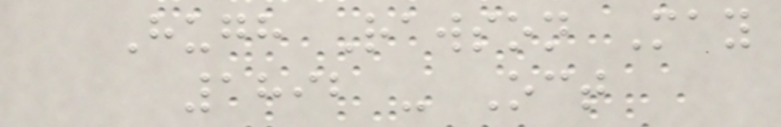Hugh Rawson May
1892 - Oct
